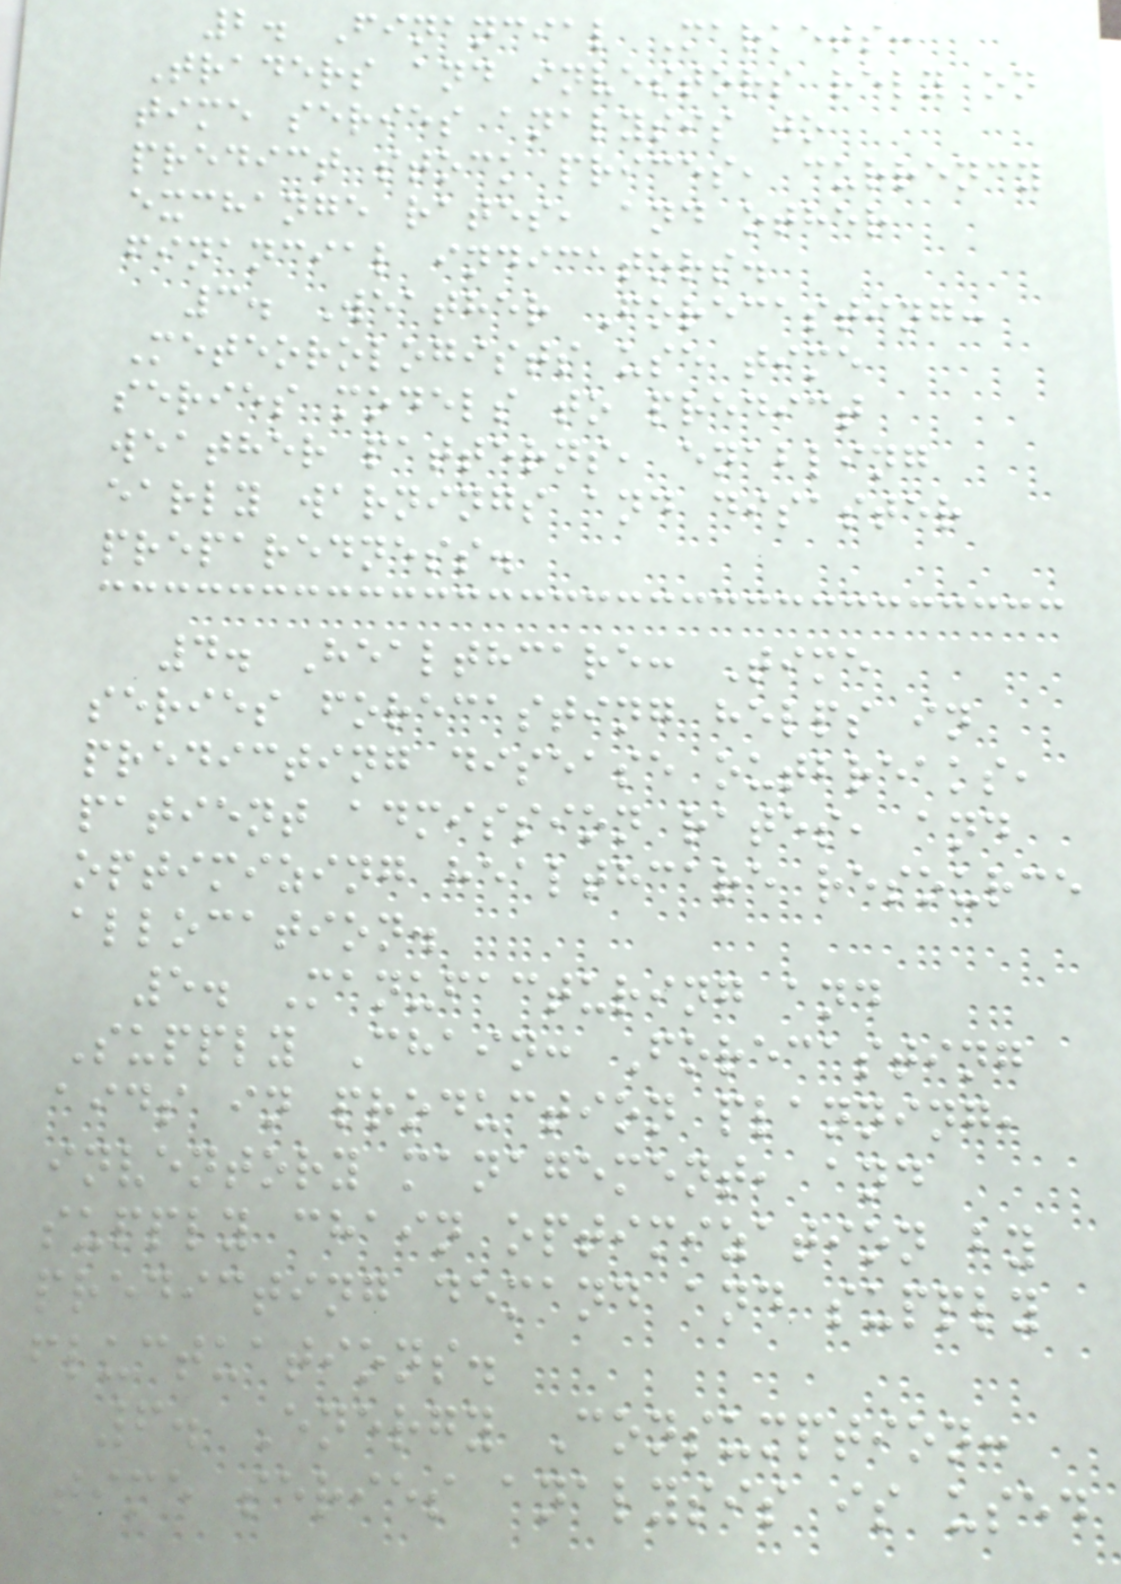2. Financial Markets:
Traders and investors rely on
time series analysis to
predict stock prices, currency
exchange rates, and other
financial indicators.
3. Weather Forecasting:
Meteorologists use time
series models to predict
weather patterns, enabling
early warnings and disaster
preparedness.
4. Healthcare: Time
series forecasting helps in
predicting disease outbreaks,
patient admission rates, and
optimizing healthcare resource
allocation.
5. Manufacturing and
Supply Chain: Forecasting
aids in production planning,
inventory management, and
supply chain optimization by
predicting demand and supply
fluctuations.
6. Energy Consumption:
Time series analysis is used
